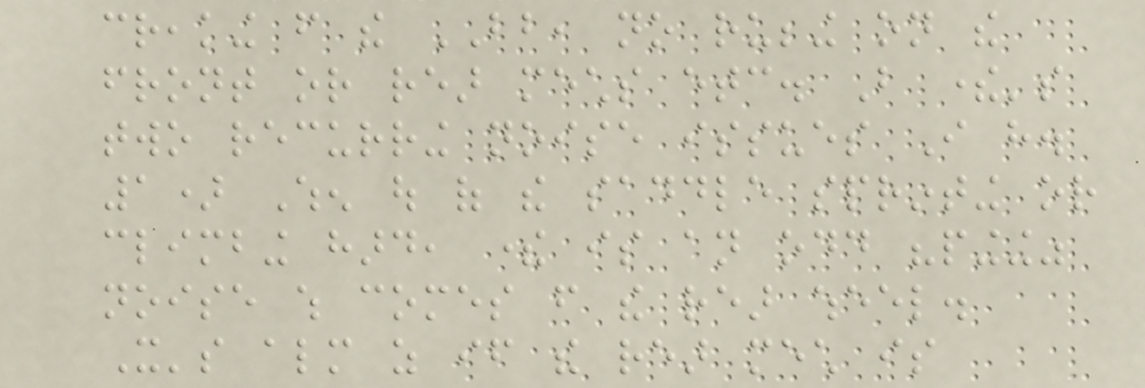creaking from the BB, no rubbing on the
front or rear mechs etc. But there's
two recurring noise issues I have.
1) When out of the saddle sprinting or
climbing hard, there is an odd "pinging"
noise which comes from the rear wheel.
It's almost as if the rear mech is
